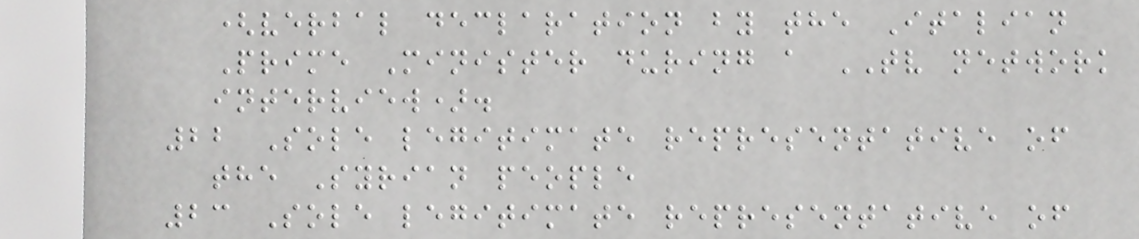(verbal declaration by the Italian
Prime Minister during a TV network
interview).
22 Sole legitimate representative of
the Syrian people
23 Sole legitimate representative of
